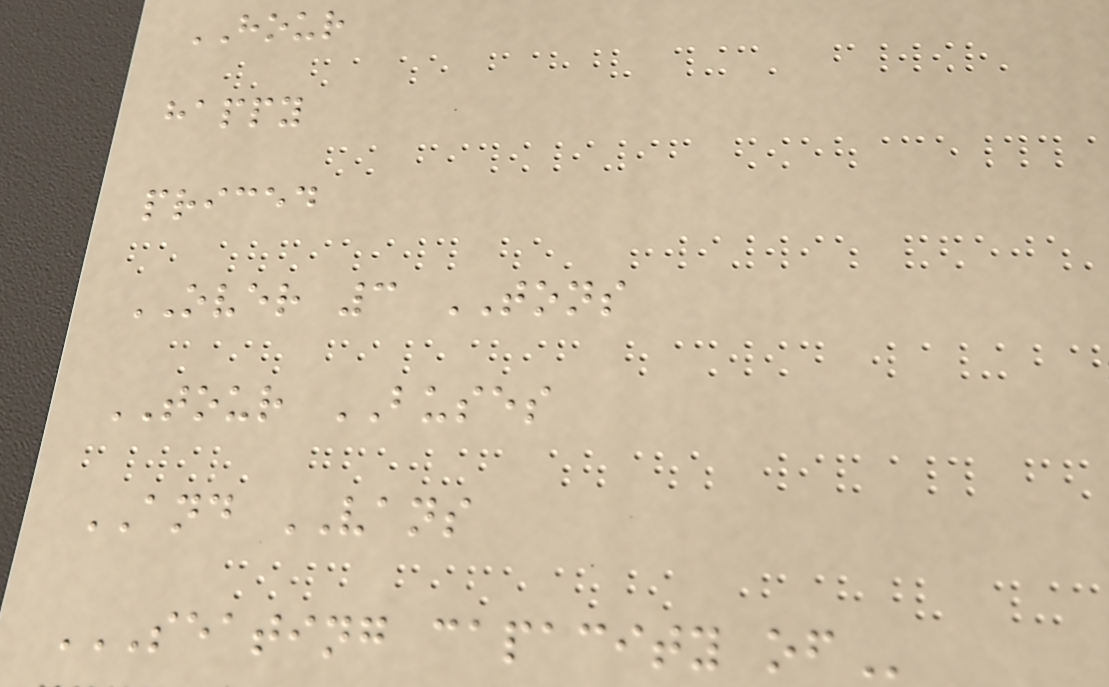HOUR
happy
priced
OVER 3 TONS
TOUR BUSES
AND VANS
SEATING CAPACITY OF
